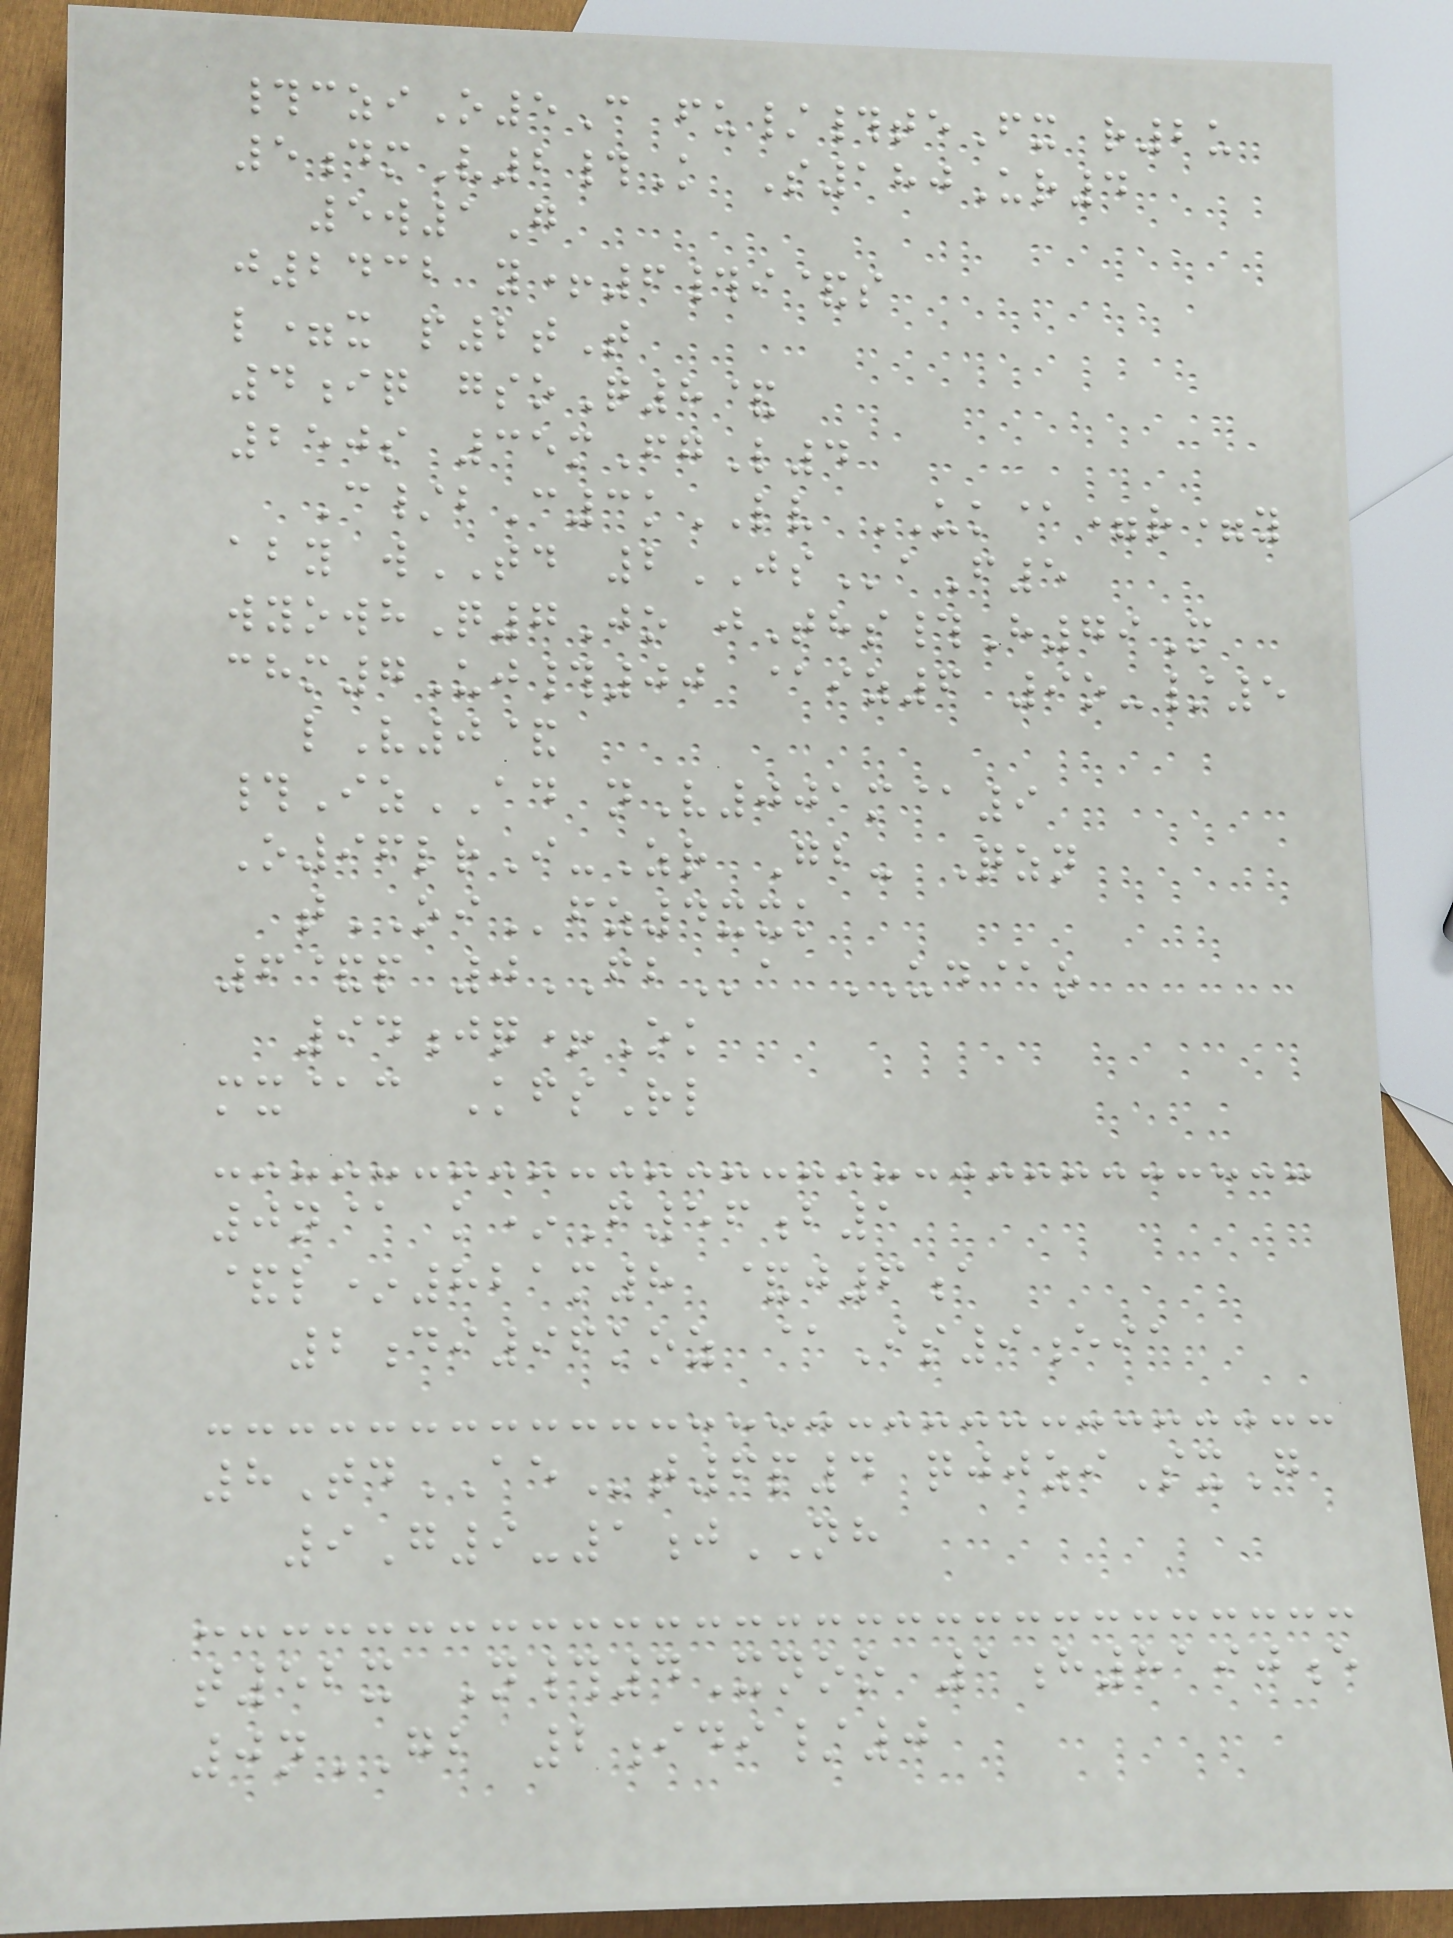#cziO5C fu/#teFx r2u
5dmV2#K S180Ur4
5w1G
j2432 y+6#i&s
l=x p2tT
4iq gsoQ8&
250s 35mFgL4
C/bC3kLV UK@=r=y
aby wTD 2JSaF5
wyowhQ7Jo jThs#H79M
chm7Uj#00 @iz6 9o-/5
lV0&
#IzAD nV001m@9
O96lrI-Zr Gb- Qzn
tOIfz4xxk
6&p 0FBa UD@o
94jq+Ok
mx@c KfsRl
0n@ k*F56b1
&l*821m8 &j6a
2di96koz @Is9eia
8TdAEt6p4 qjjziSxG
9G9-1jNH
t52x N#4Xnoo 1h8190e
0nGB 2idi/0
